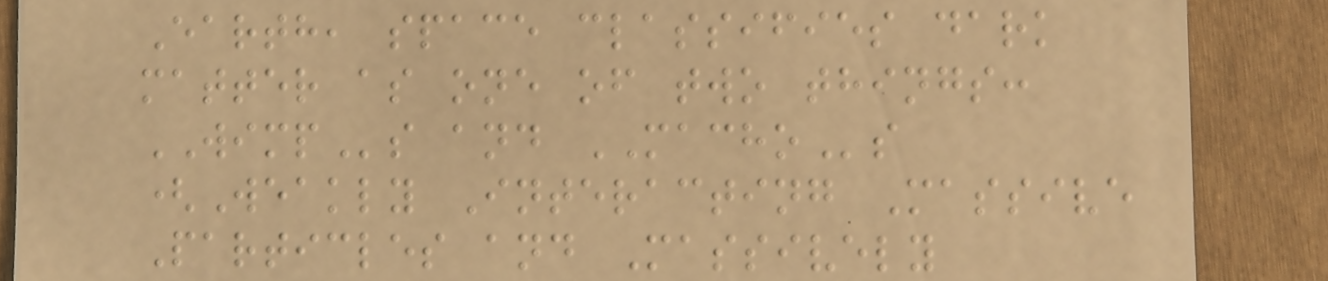Earth, space classifies dark
matter as one of two things:
WIMPs and MACHOs
(Weakly Interacting Massive
Particles and Massively
